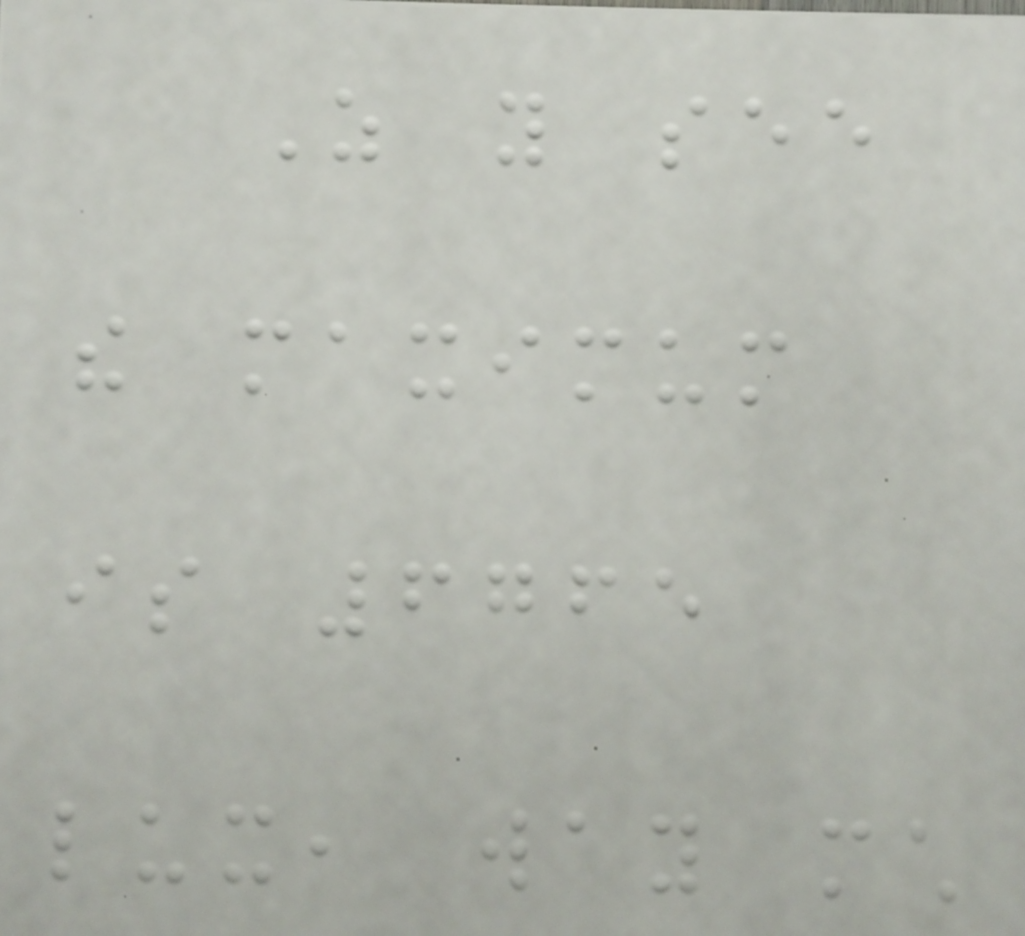As you see
the maximum
is 6765
lux, way much
